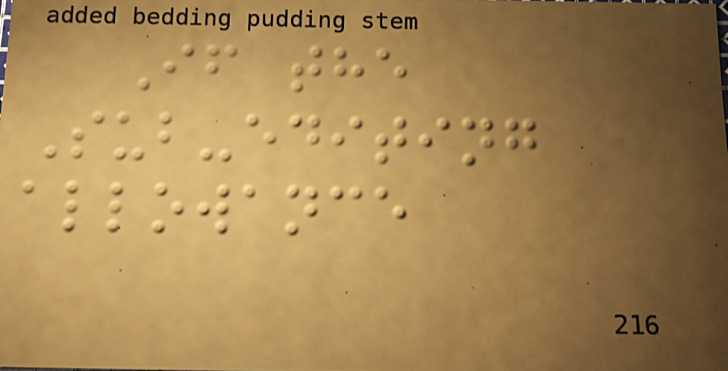If the
Sub-editing
allowance
